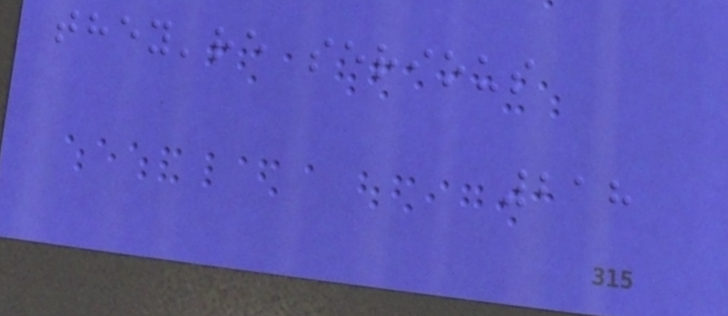they're serious
218
